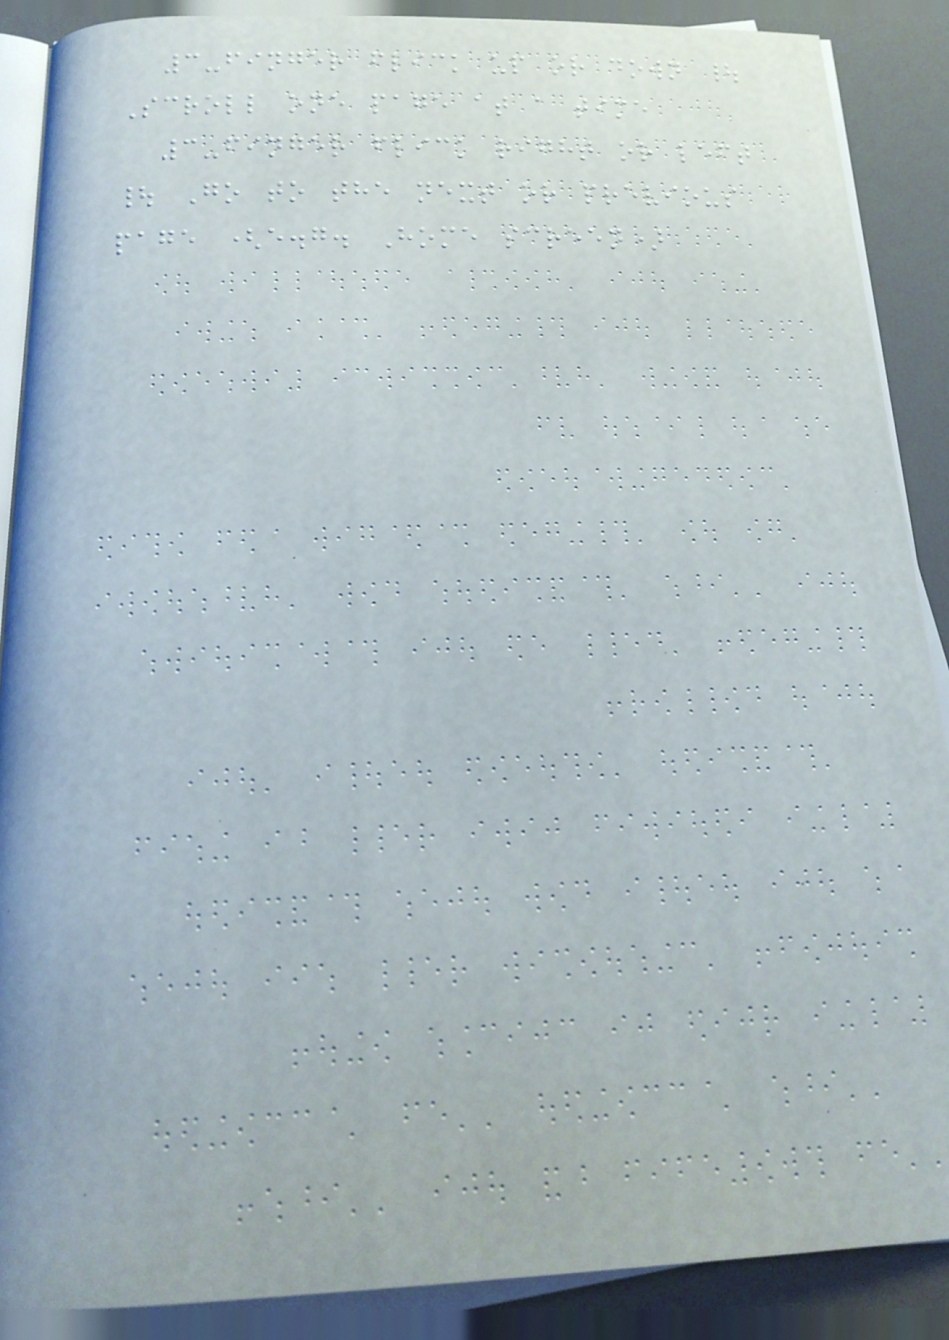3-finger flick up or down |
Scroll one page at a time
3-finger flick right or left
| Go to the next or previous
page (e.g. Home screen)
